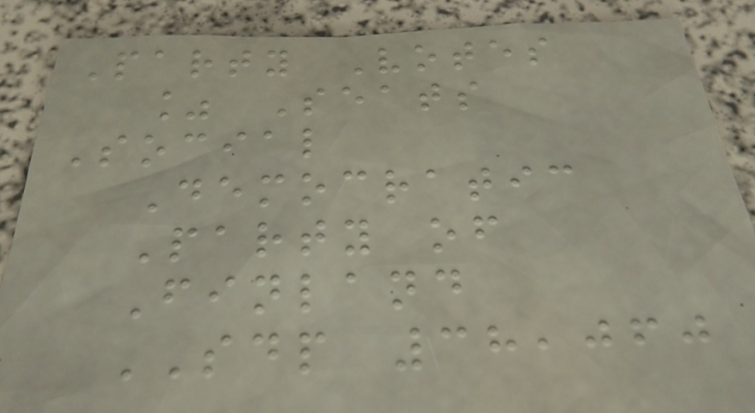Party Votes
% Seats
Social
Democratic
Party of
Finland
SDP 38,060
